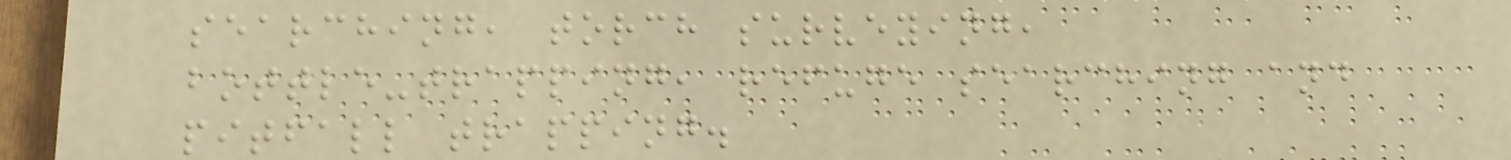searching, torch surveying,
bottle-trapping, refuge searching and
pitfall trapping.
